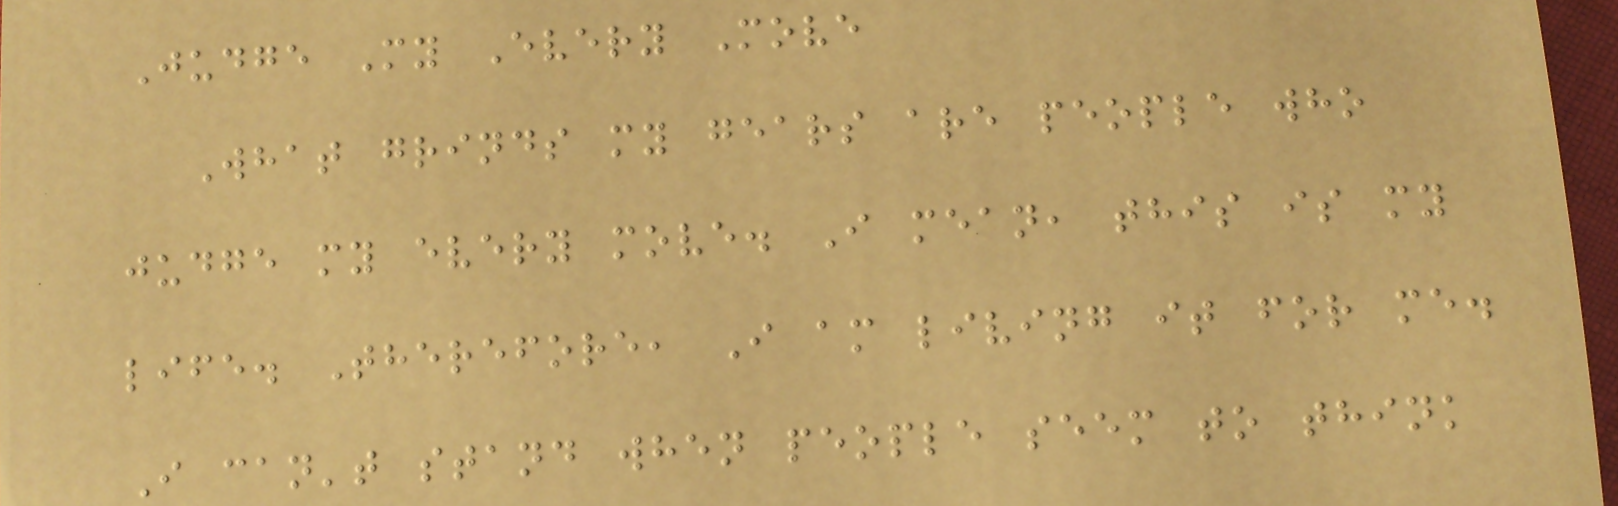Judge My Every Move
What grinds my gears are people who
judge my every move. I mean, this is my
life. Therefore, I am living it for me.
I can't stand when people seem to think
